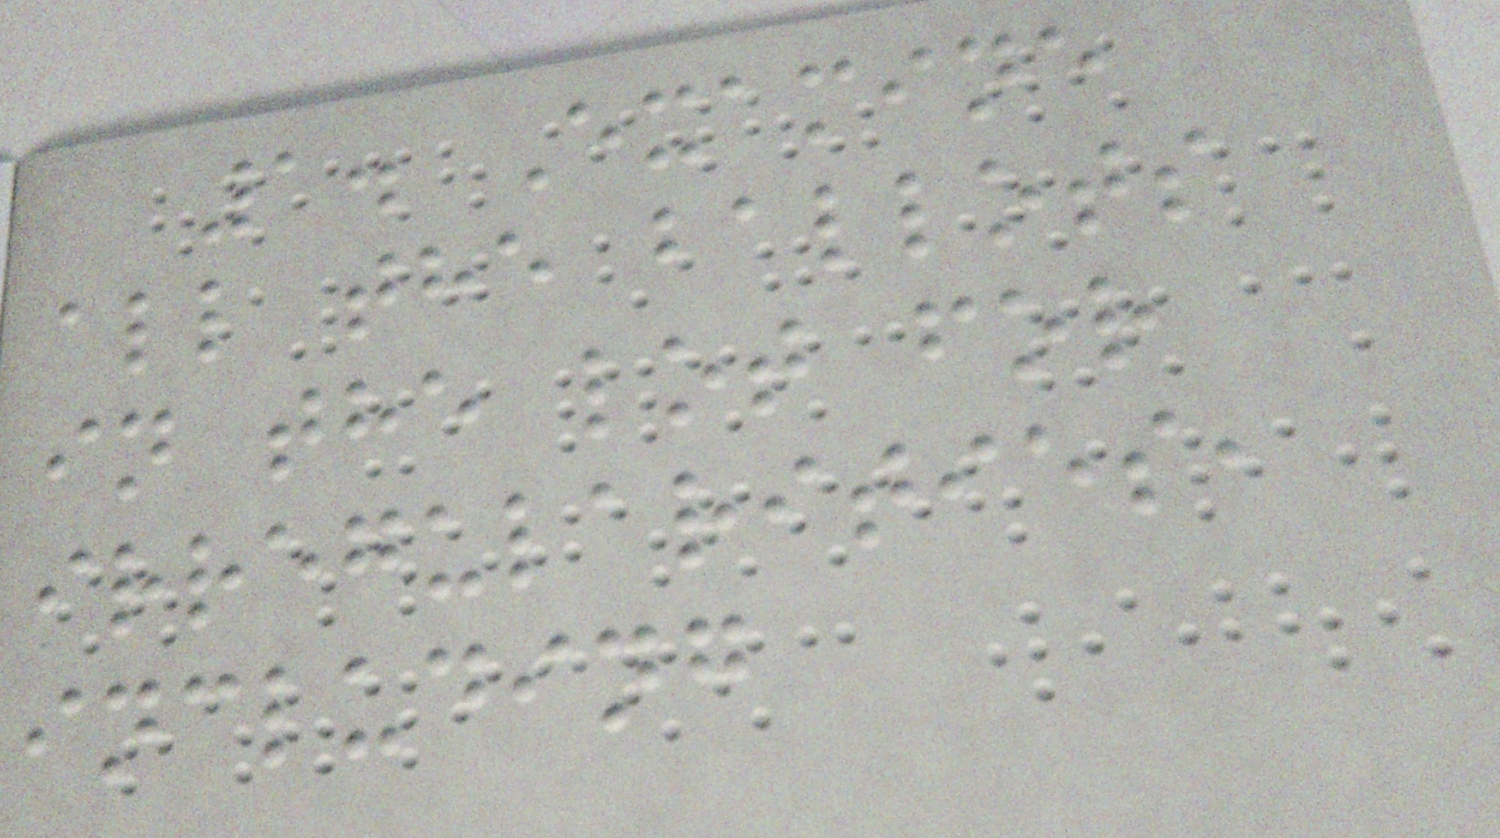1. Examine
all the ballots
in the lot for
irregularities,
including
